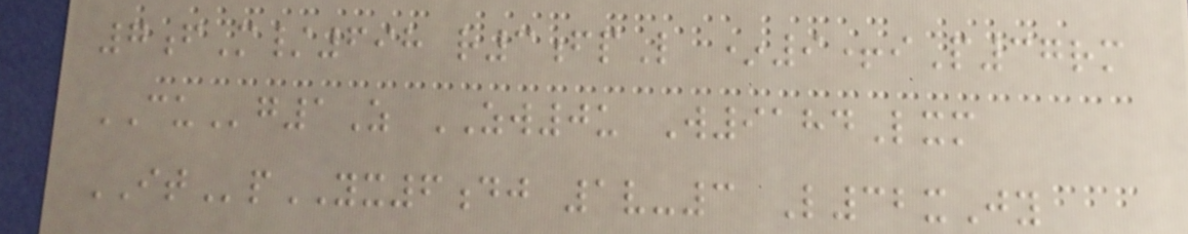7fM/698 r3fpL *9+iP37rm
CUg1Z ZW0u W9184Lxm
ITpYX6dj 1v-3 L32xJy
